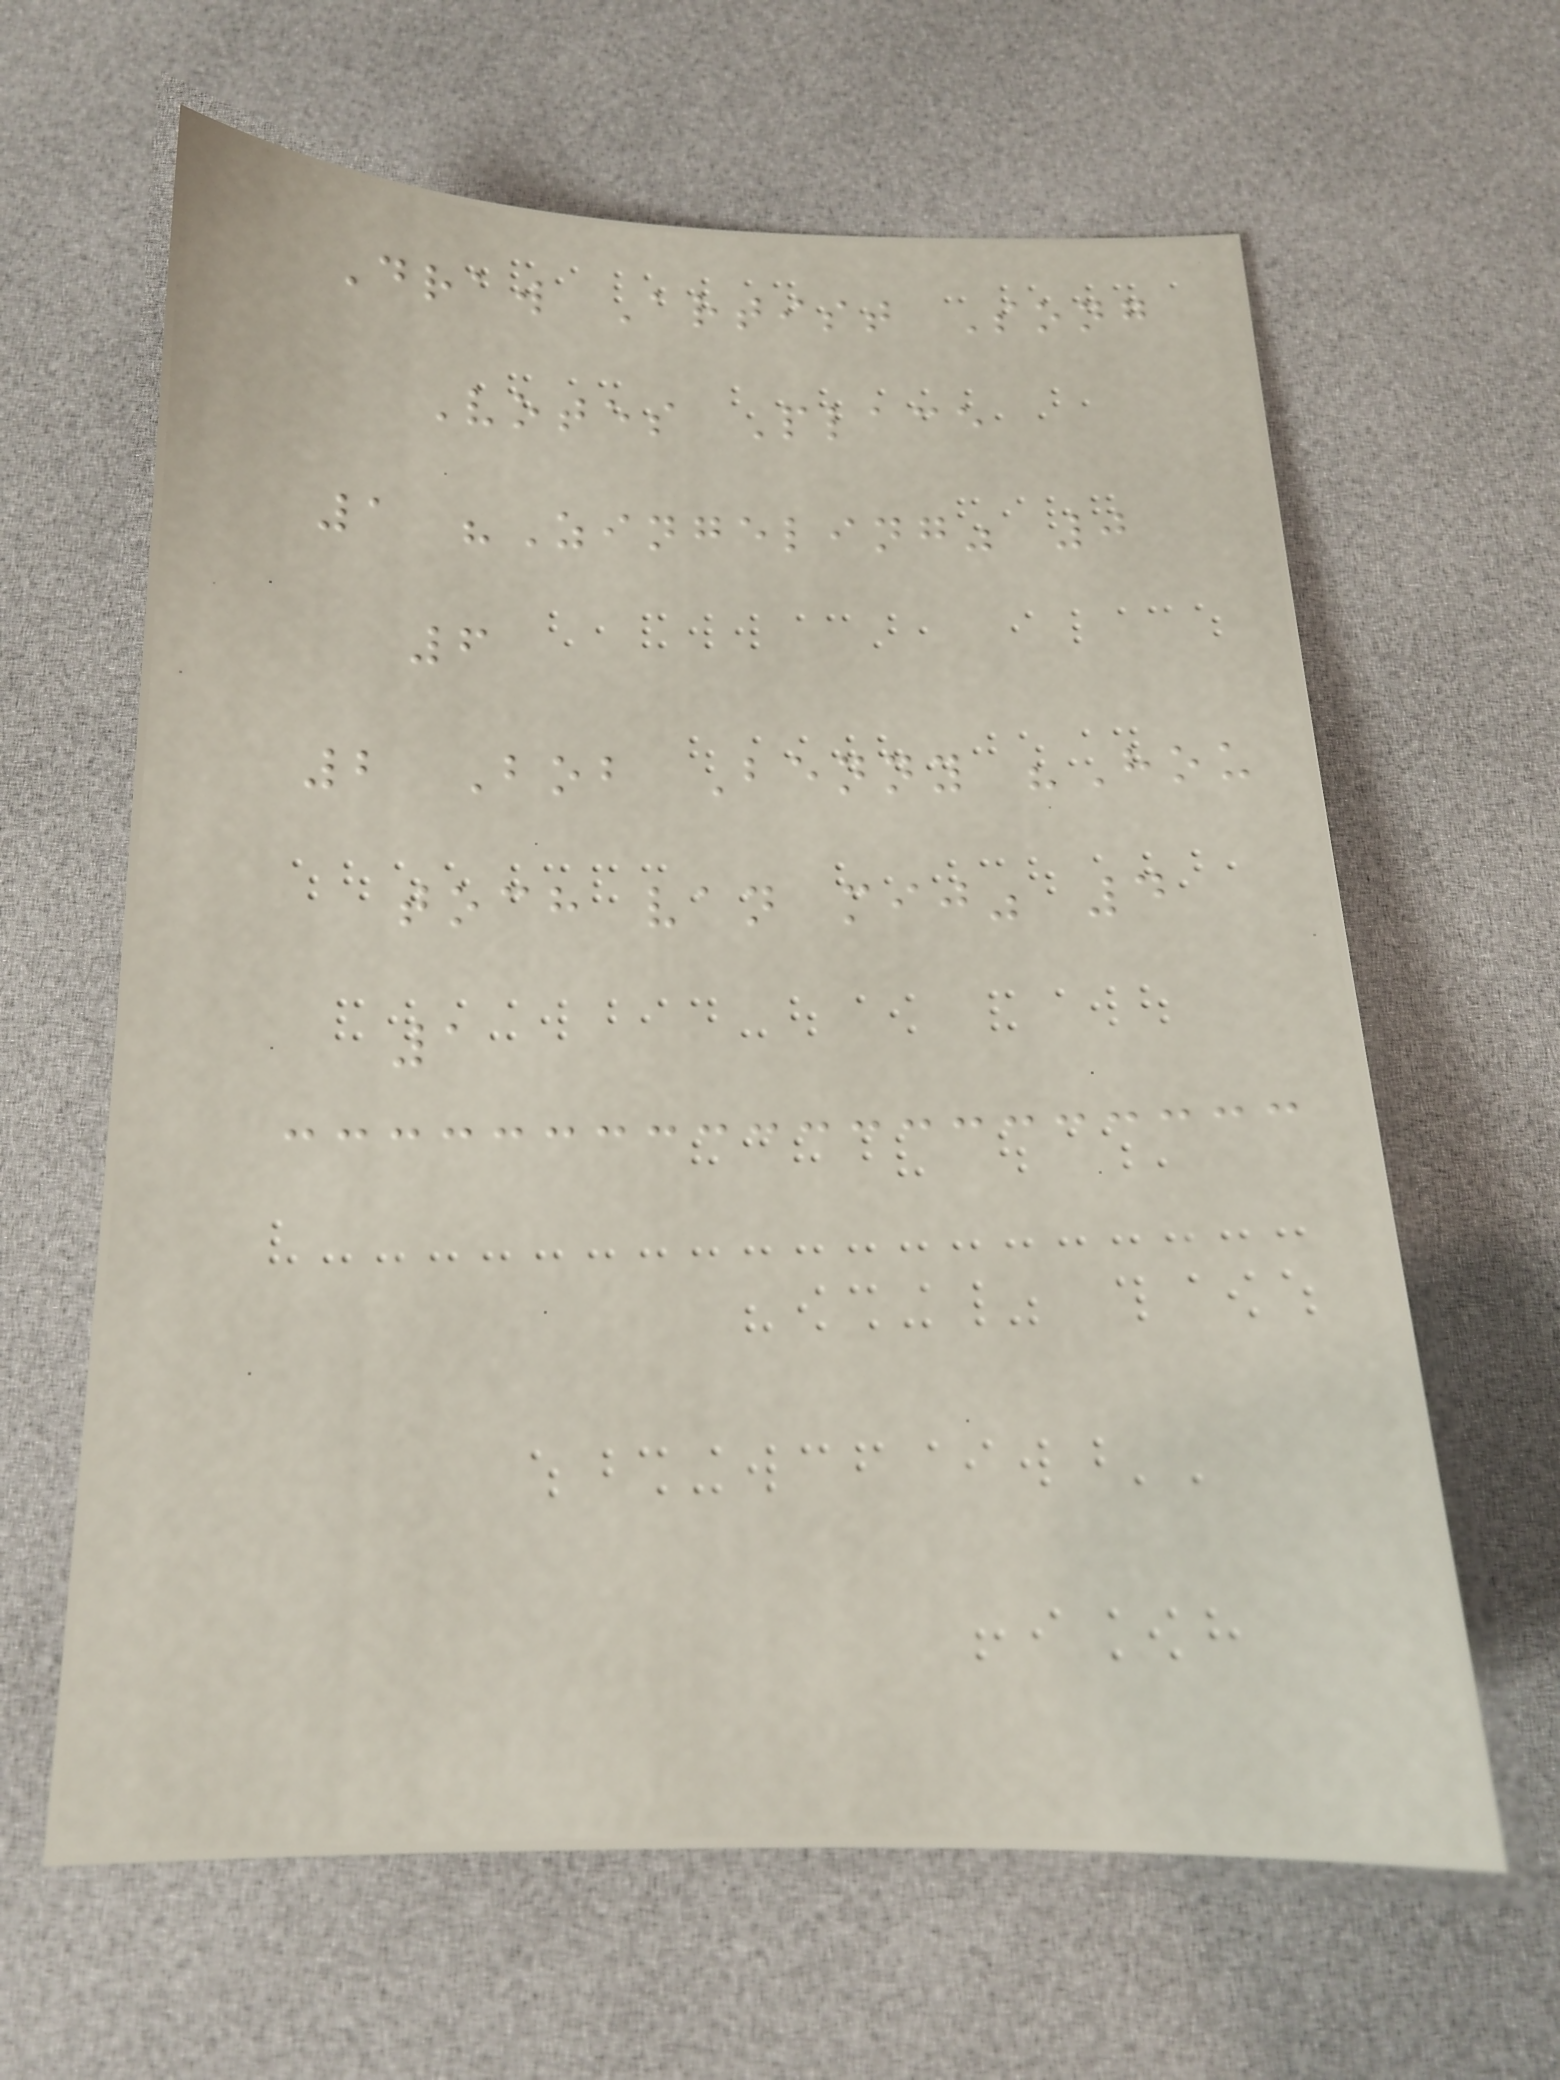Draw Artist Song
Votes Place
1 "Zingeling" 0
6
2 Bob Benny "Hou
toch van mij" 4
1
